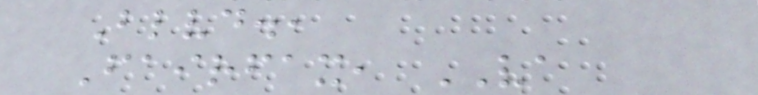Blvd.,
Fairfax, VA
